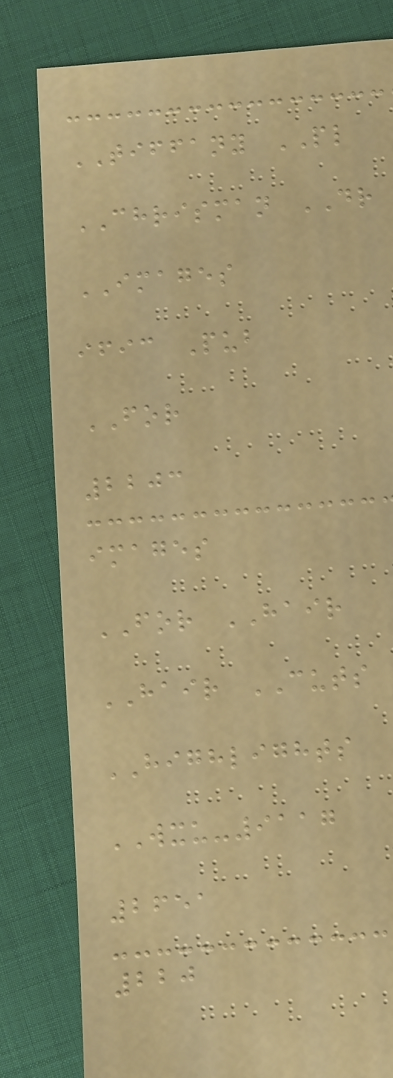TIFFANY PL
CHRISMAN DR
IMAGES
ific Pub
FOR
2203
images
FOR HAIR
HAIR CUTS
HIGHLIGHTS
WXU-9117
2651
220
